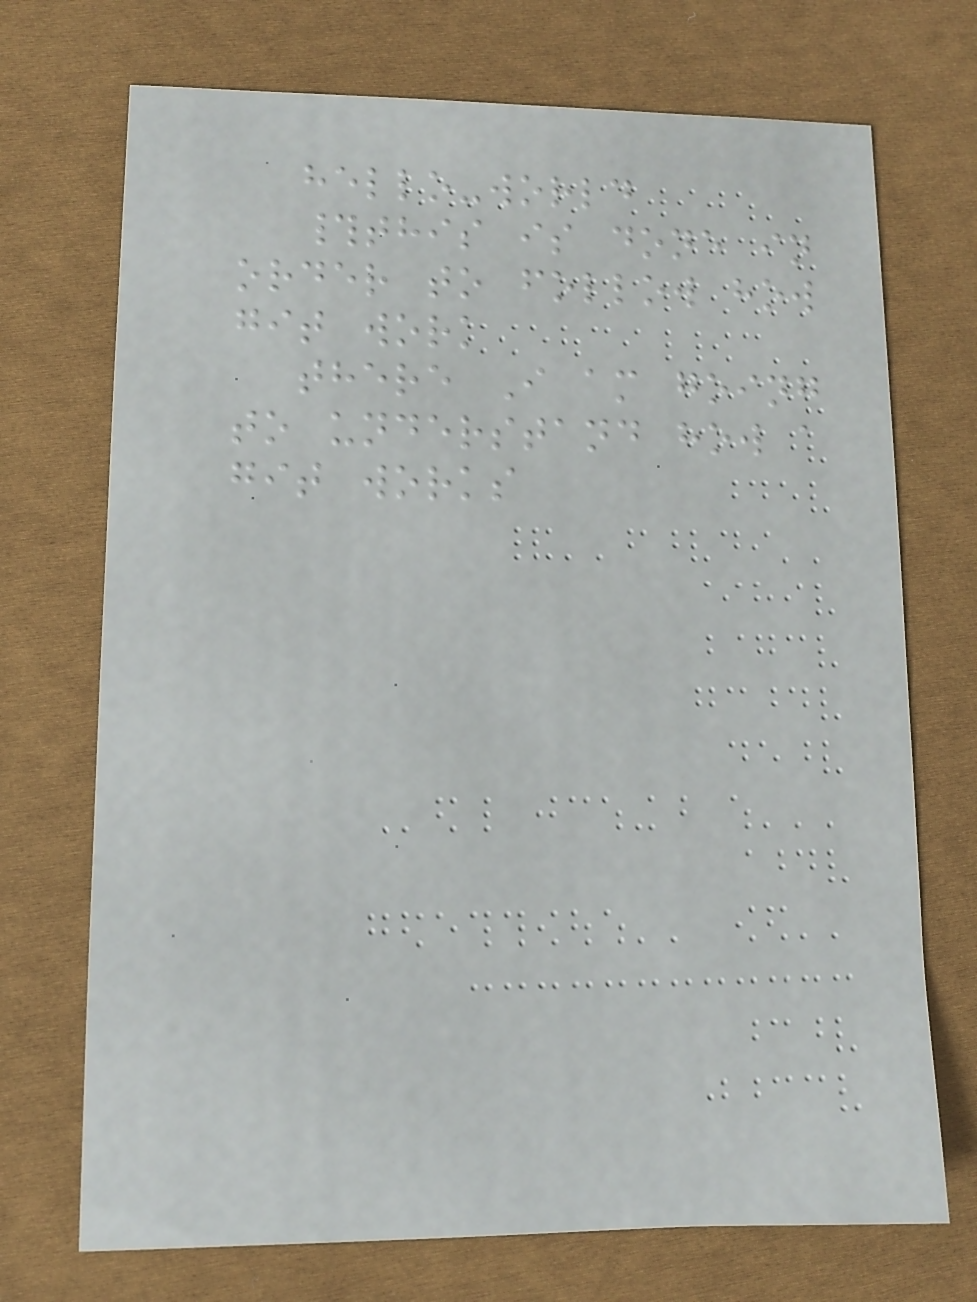hello-world
#this is done in
order to follow how
git work
there I am going
to understand how a
git works
